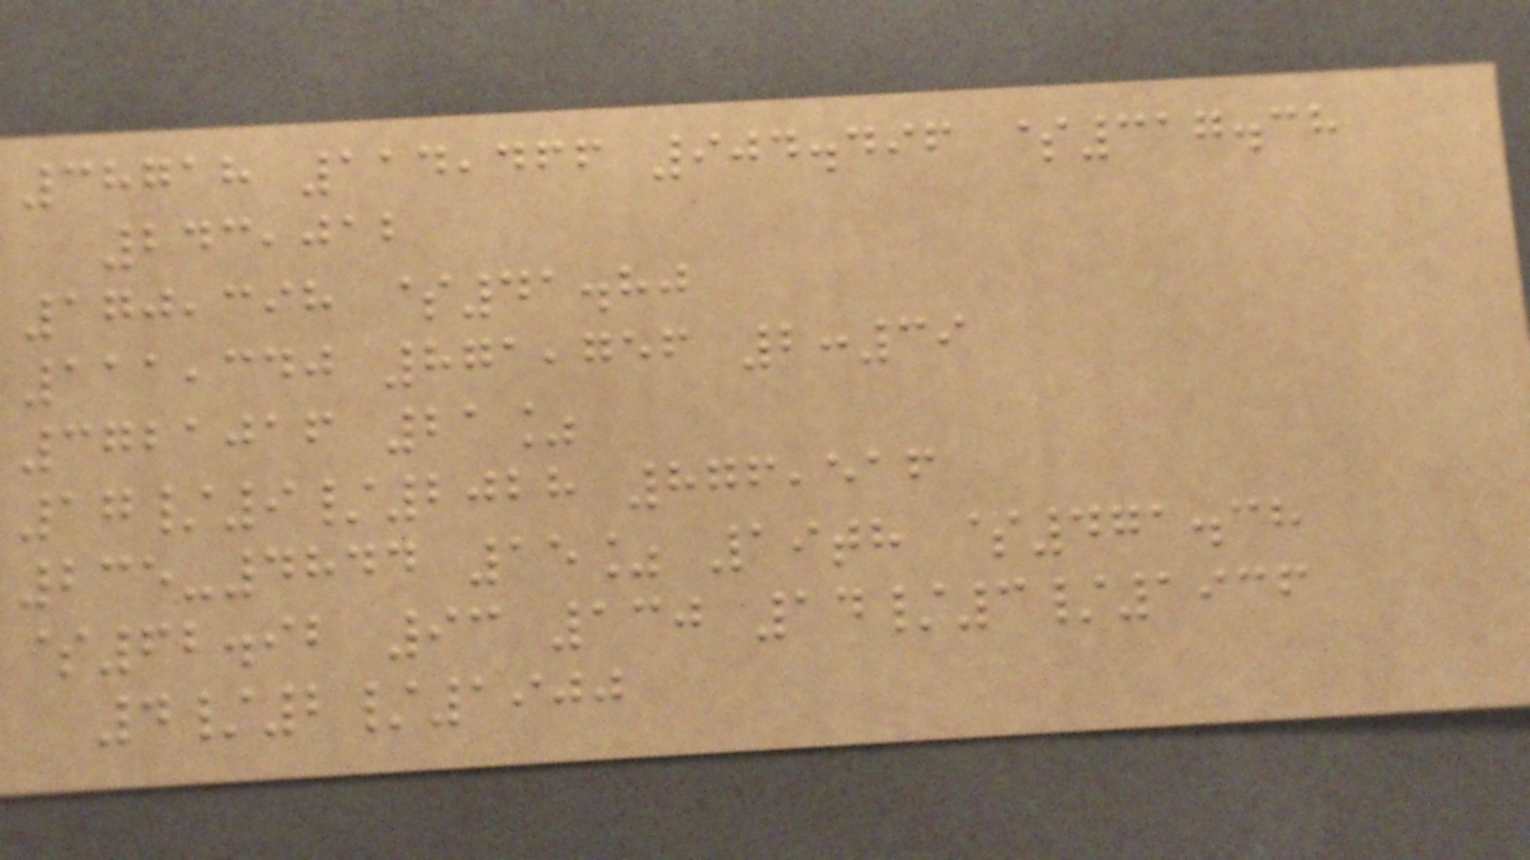38718 114,466 904.496 $317.38
243,012
170,398 $41.80
111,340 871,756 2:39
3721016 21%
17/9/2028 876,516
235-4844 15% 19th $471.38
$62.92 93 130 14/3/1936
4/2/1900
